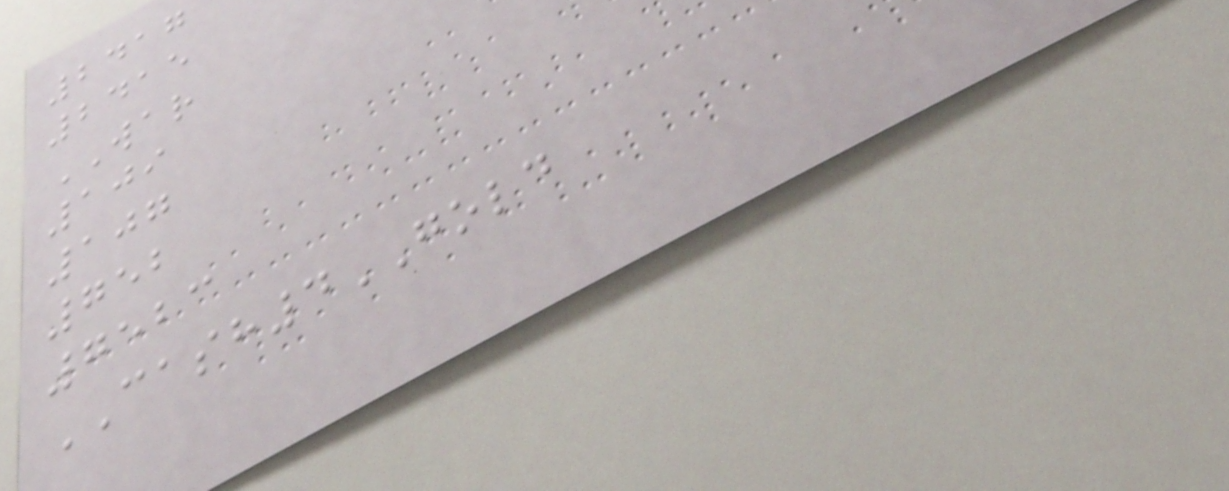2417
2415
WAR
109
107
752
7523
CASH4GOLD
